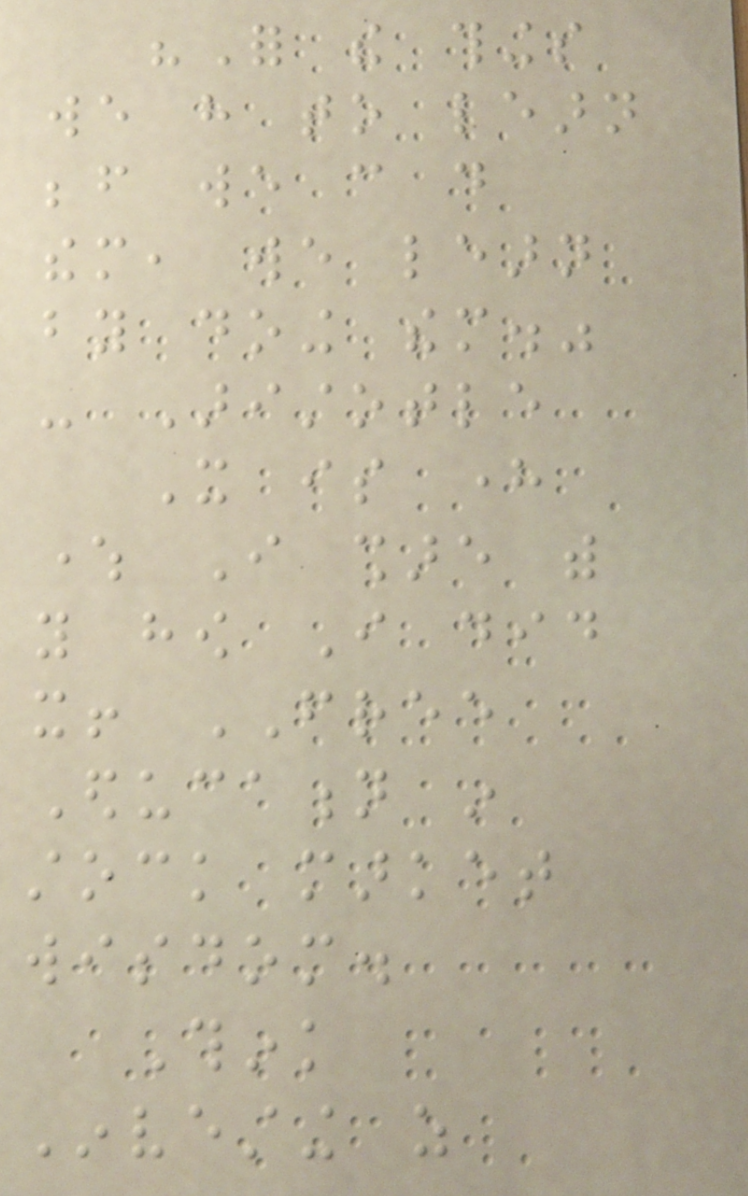"For the things
we have to learn
before we can do
them, we learn
by doing them."
- Aristotle
It is here
where I share with
you how I did
it! FREE
Education in
stock market
wisdom.
Think
Investing as
